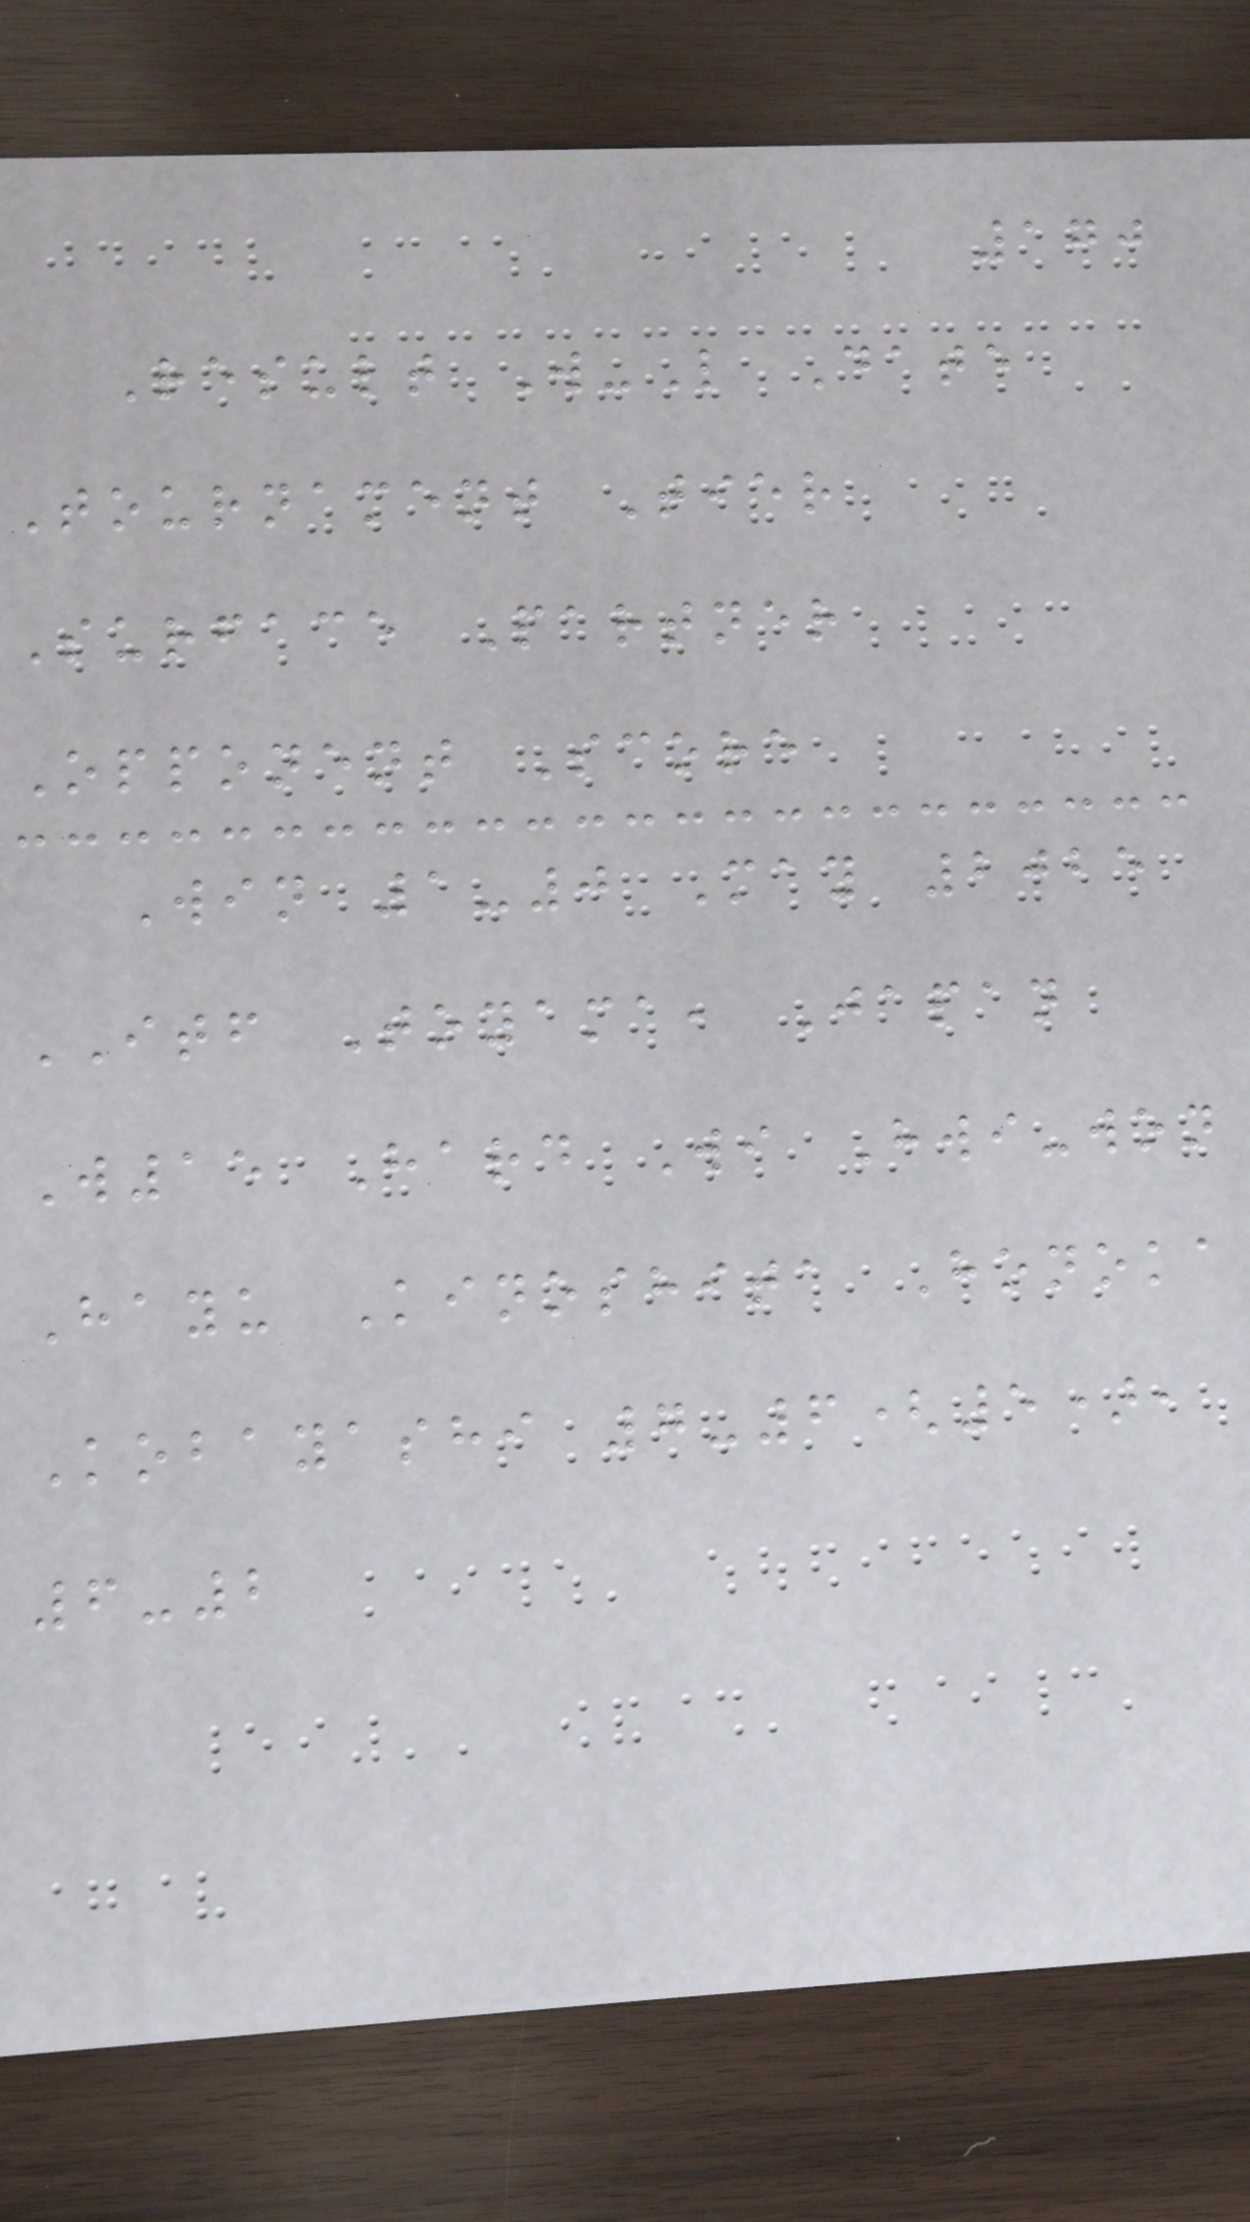170
Result W-L Date
Tournament Tier
Surface Partner
Opponent Score
Win 1-0 May 2025
ITF Toyama, Japan
W15 Hard Wi Hwi-won
Hayu Kinoshita Honoka
Kobayashi 7-6(5),
6-2
